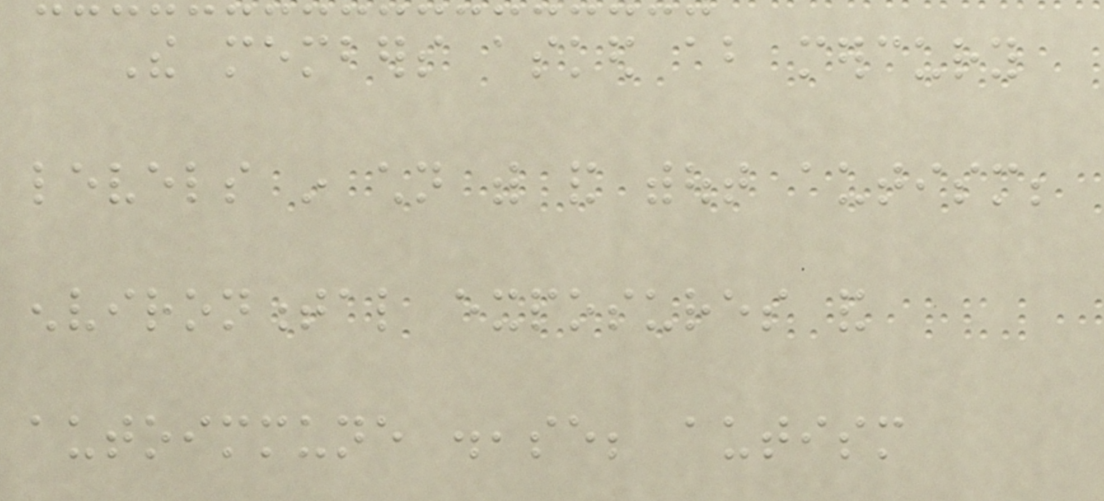The members asked about mercury
levels in children with and without autism;
environmental exposures and
autoimmune disease; autism
